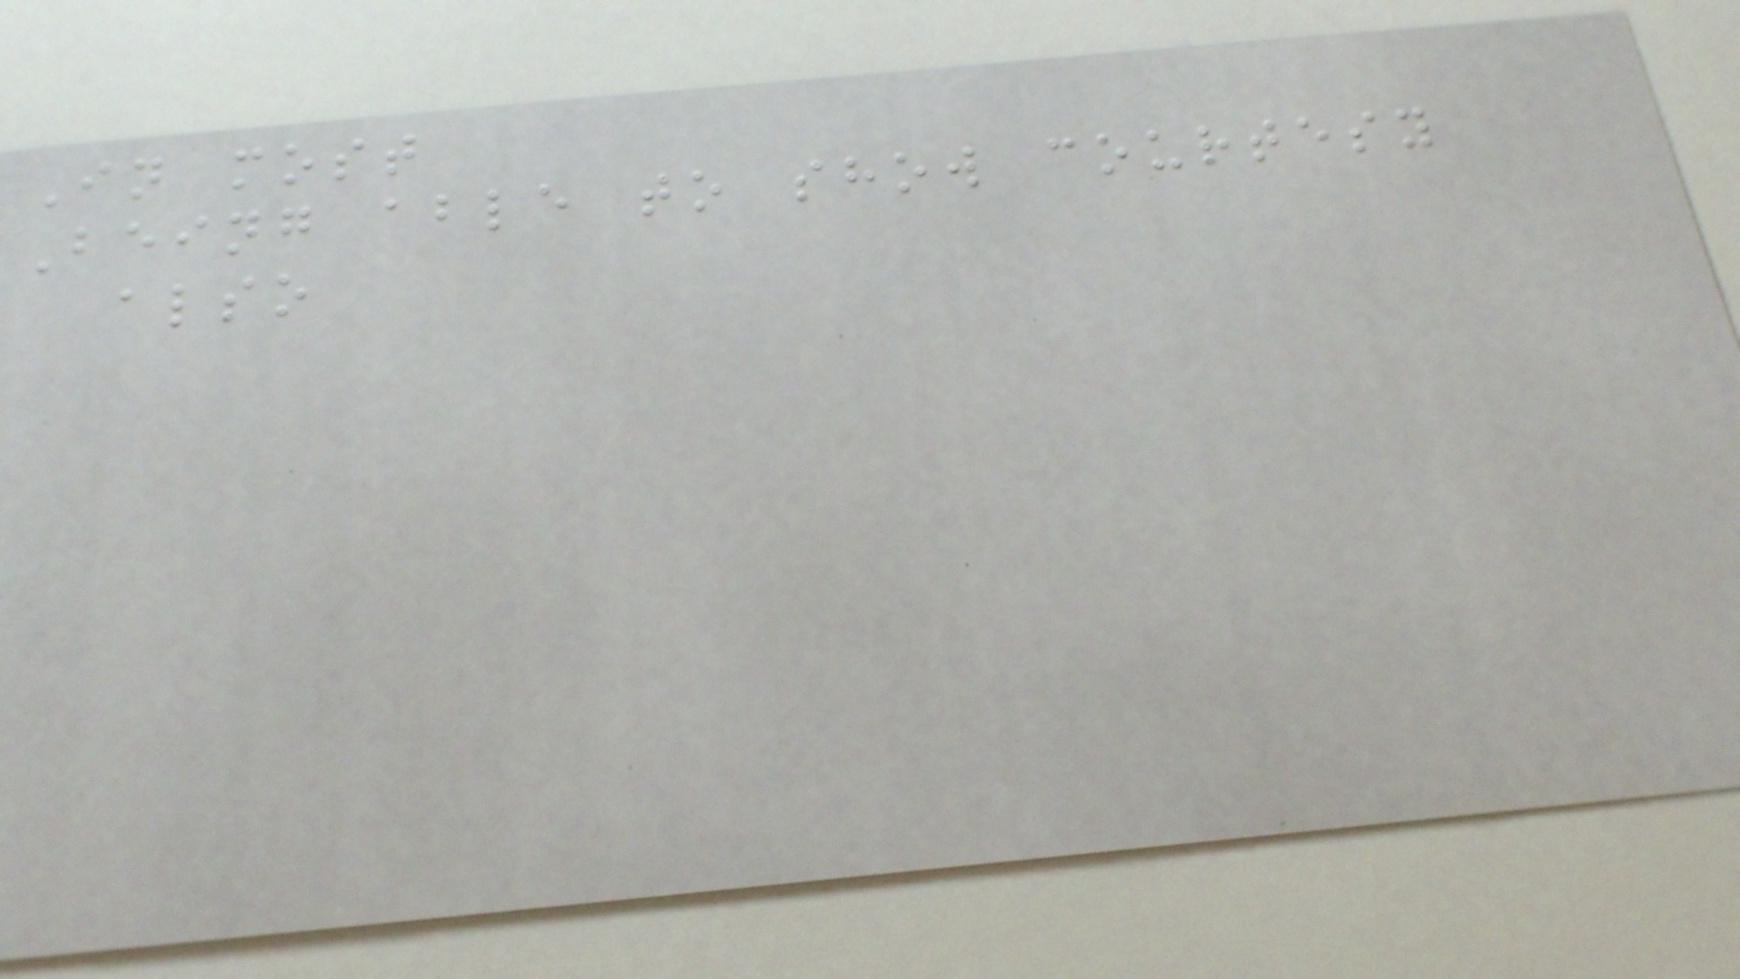In most
Being able to show courtesy
also
